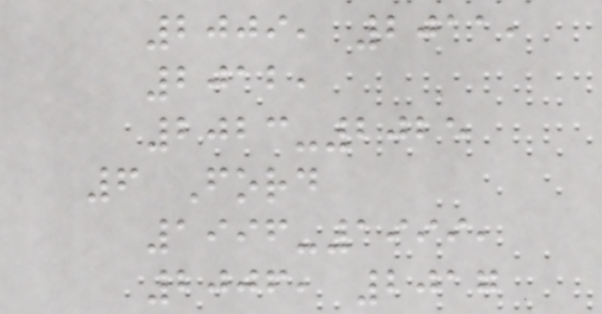2009, 2011,
2012,
2023-2025
6 Ford
1996-1999,
2006, 2017
